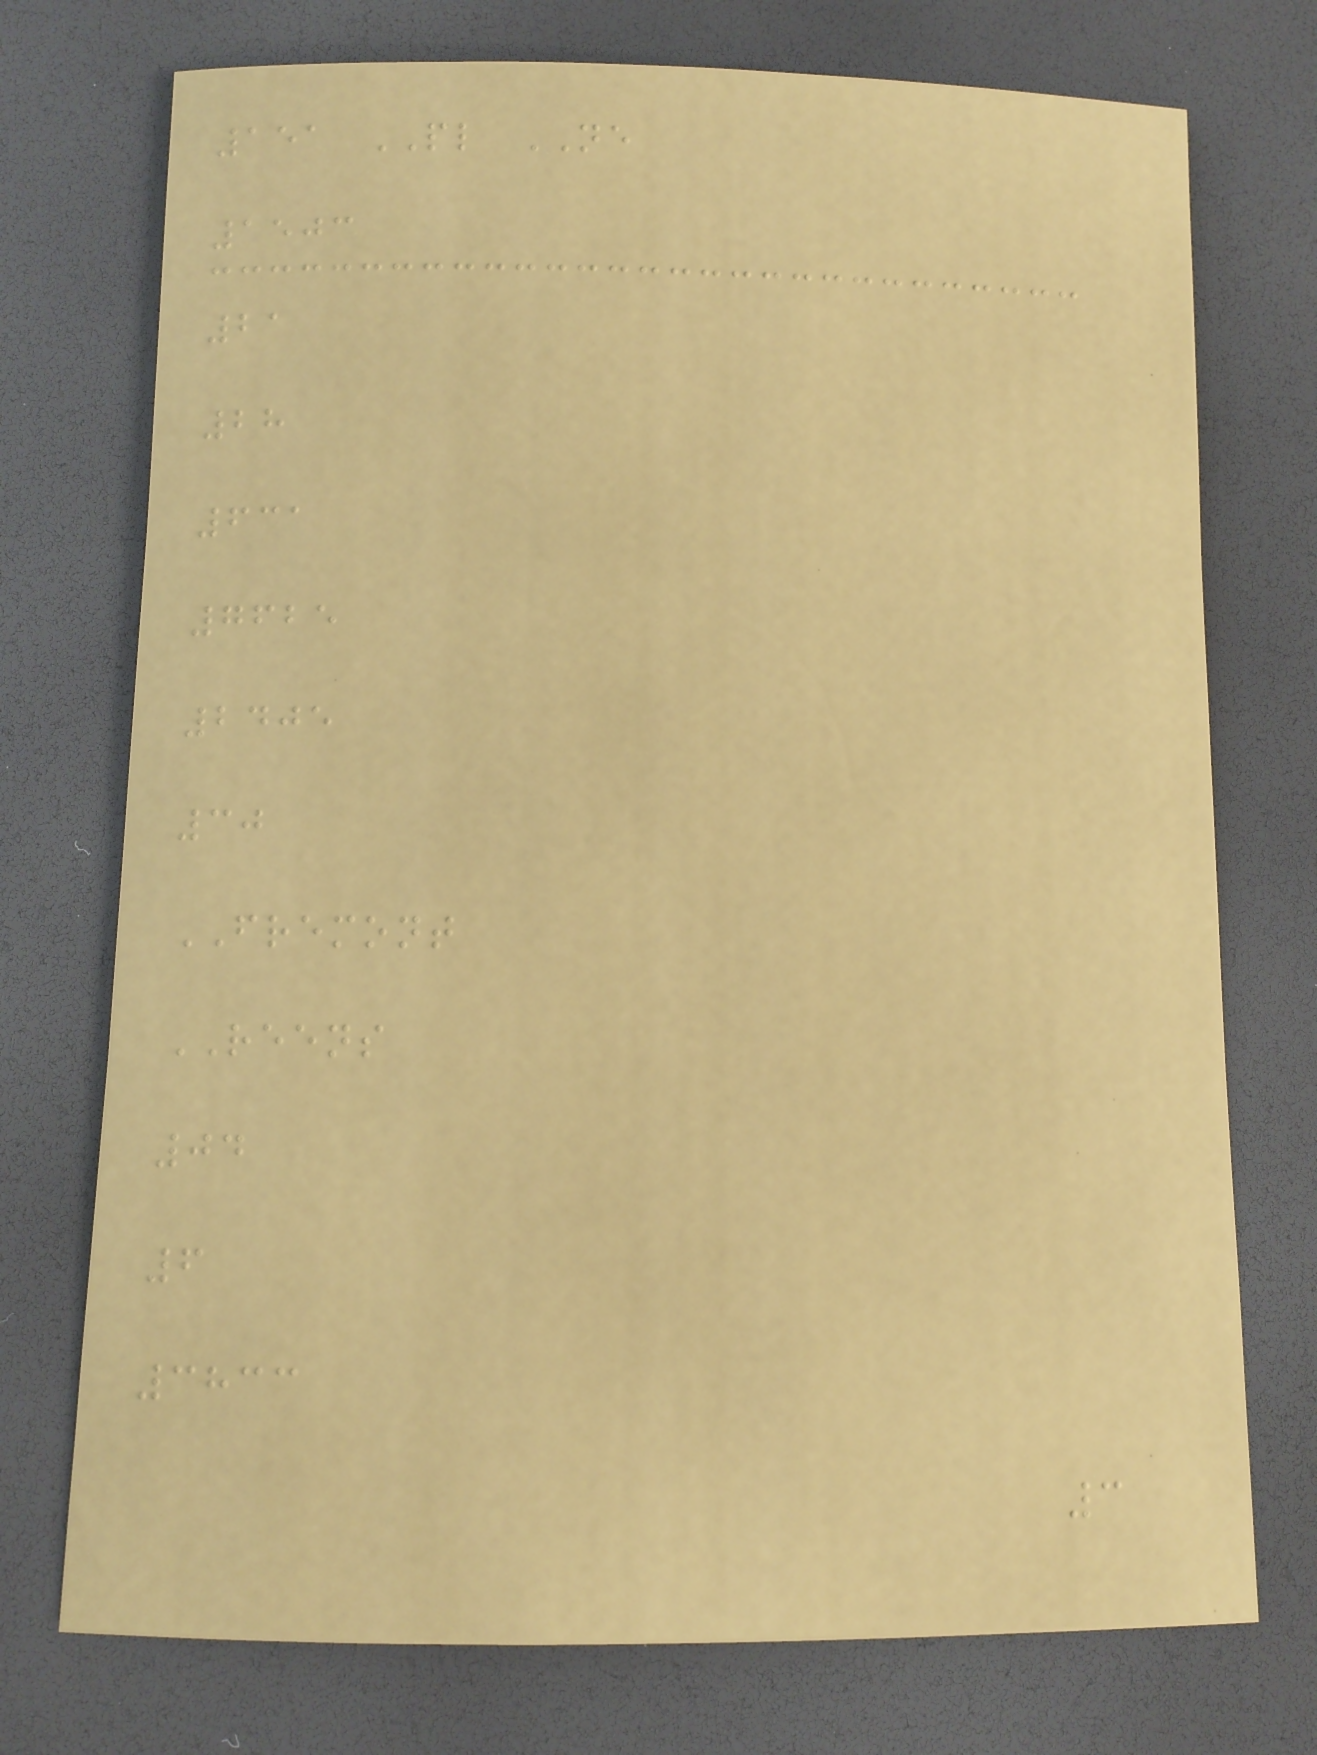151 PL NE
1503
21
28
631
7625
2405
30
FREMONT
REENS
04
6
3833
3
